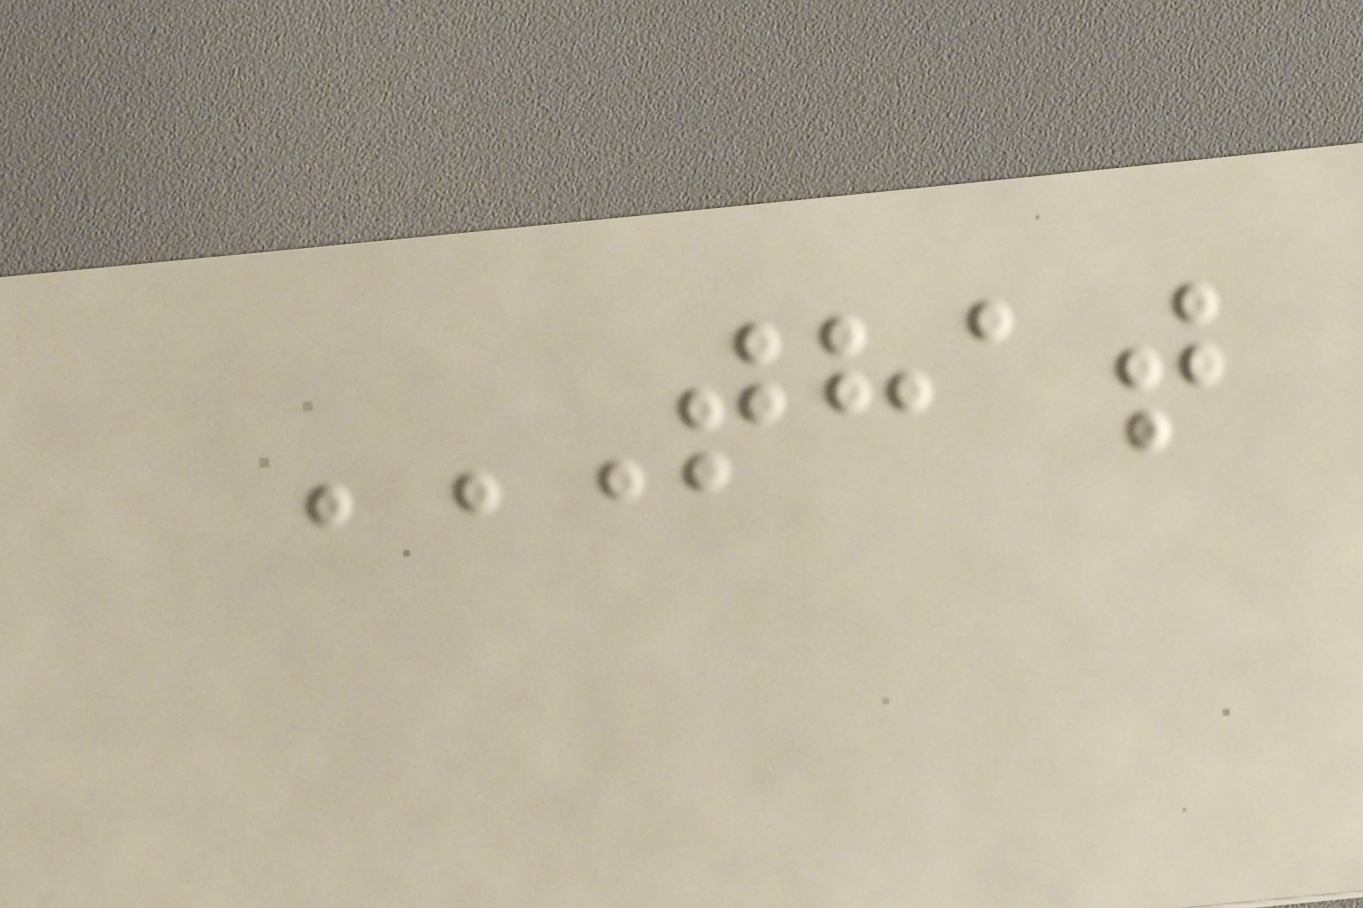THAT
